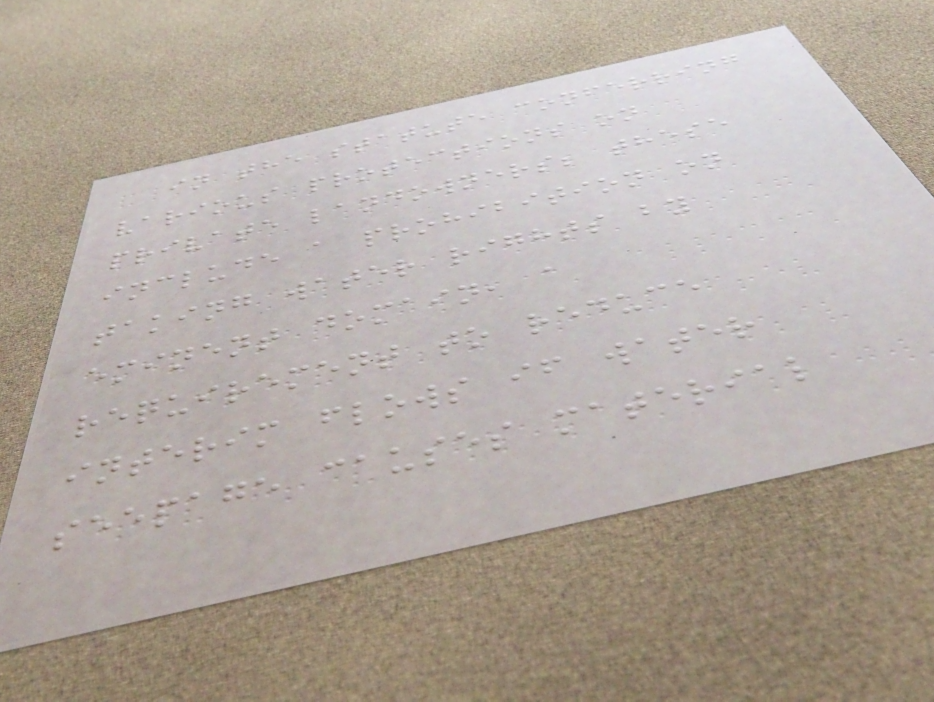in the statute conferring
various protections on
private landowners; these
include a prohibition on
taking water rights by
eminent domain, a
requirement to reduce
interim flows if water
seepage causes material
